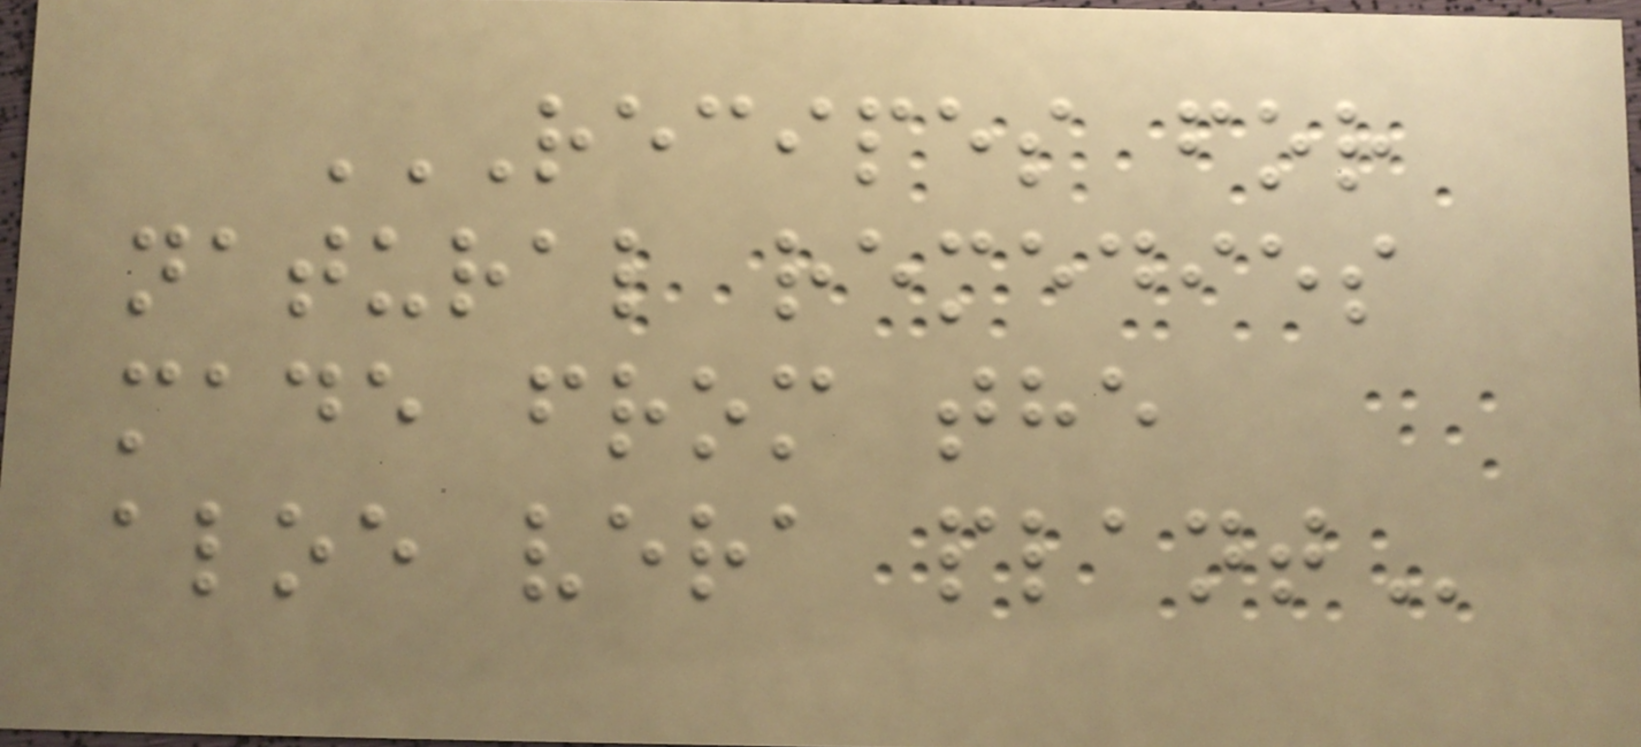RECIPES FOR
NATURAL REMEDIES
MADE FROM THE
ALOE VERA PLANT
